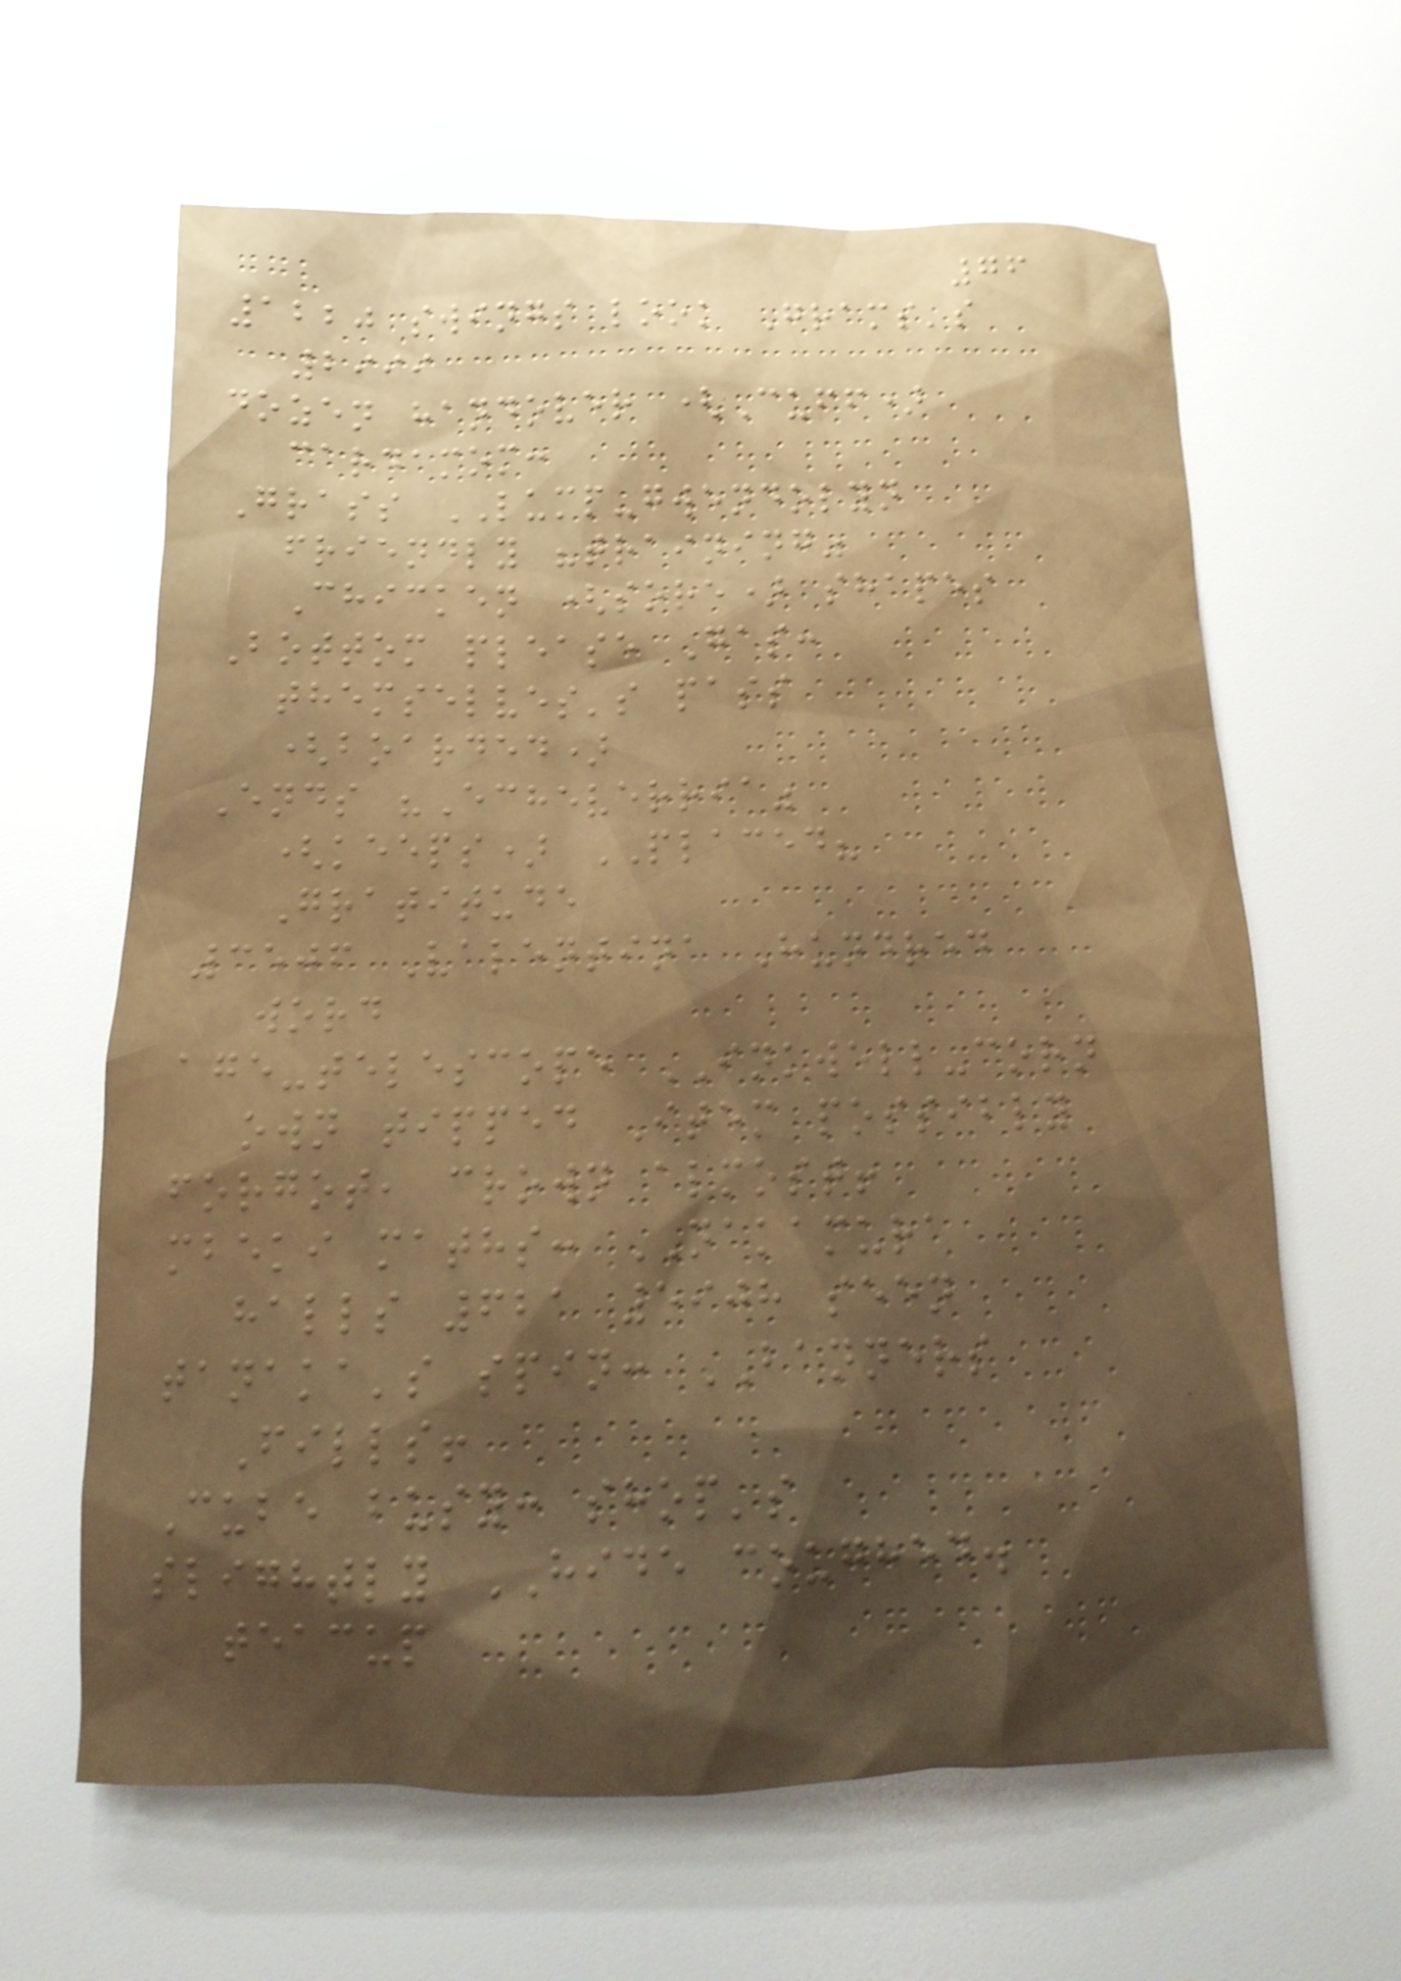76
1220 swings look Grams's
2999
dozen handover (Cuff)
cardamom:
Grass LUMP-gwendolyn
friendly "training"
Chicken (sore) shapes
Bottom please Gas:
themselves's pass
(boarded)
Ends "Echeverria"
(keeps) PLACED?
Gratitude
3506 Valentina Hundred
word
age-telescope INKWELL-corn
own tipped Item possibly
forgot, crown almost!
mbeki maths: NAKAMURA
halls 621 5908 seen
tanaka's spin: BANNERS
Fills!
Cube busy: shop's
slightly HIDE coughed.
teacup
